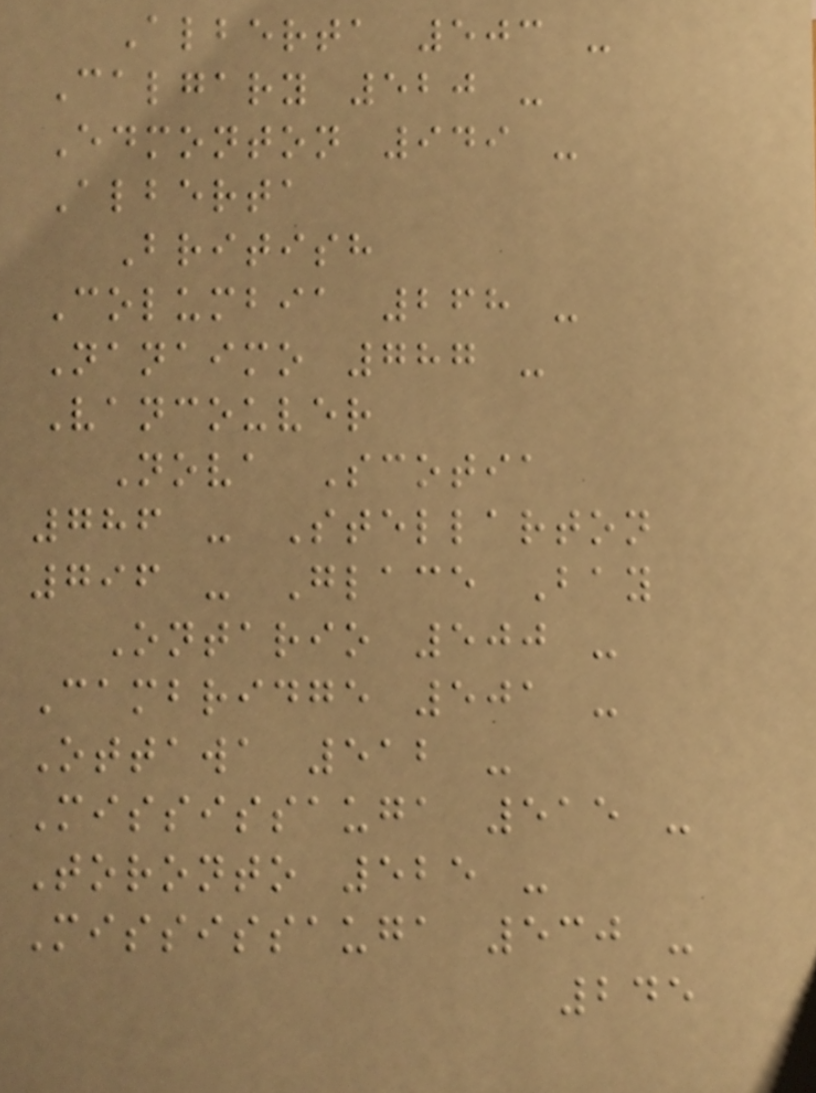Alberta 503 -
Calgary 520 -
Edmonton 949 -
Alberta
British
Columbia 268 -
Nanaimo 787 -
Vancouver
Nova Scotia
786 - Stellarton
796 - Glace Bay
Ontario 500 -
Cambridge 501 -
Ottawa 512 -
Mississauga 515 -
Toronto 525 -
Mississauga 530 -
245
